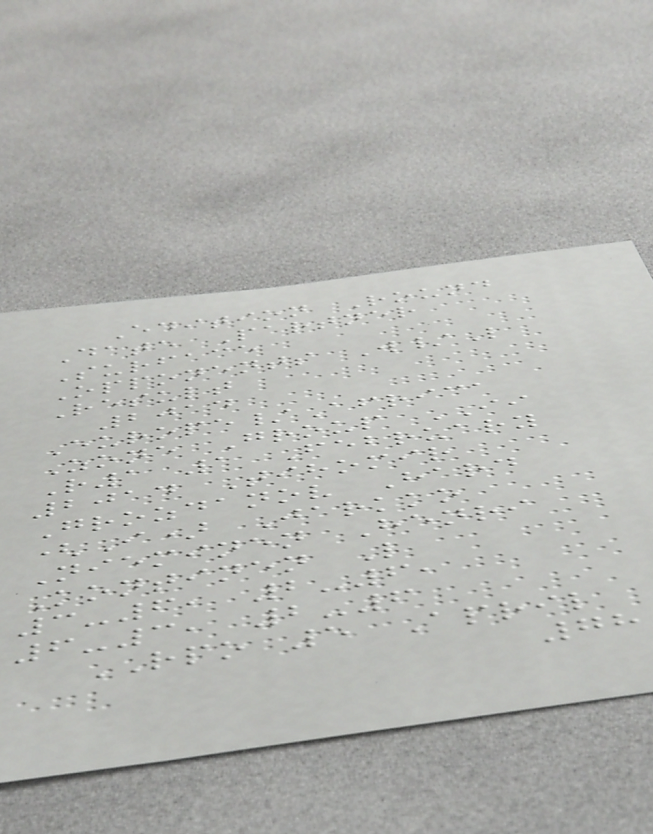Edition Round
Date Partner
Surface
Opponents W/L
Result
2014
Europe/Africa
Zone Group II
R1 1 February
2014 Tihomir
Grozdanov Hard
(I) Jarkko
Nieminen Henri
Kontinen L
3-6, 2-6,
6-3, 2-6
RPO 5 April
78
